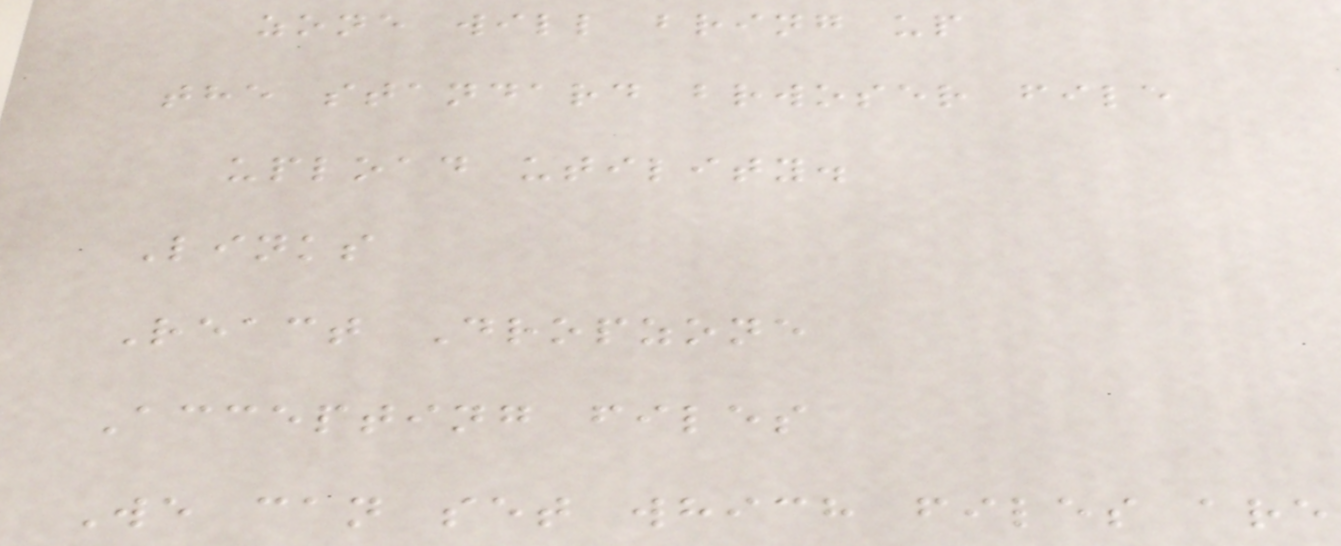zone will bring up
the standard brwoser file
upload utility.
Links
React Dropzone
Accepting files
We can set which files are
